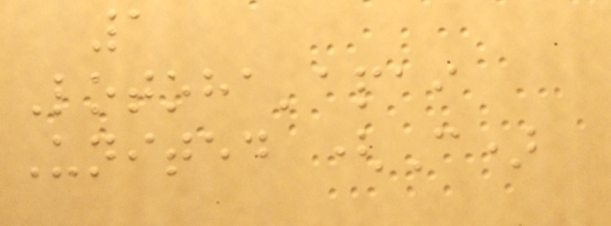1
Lotoha'apai
United (C)
